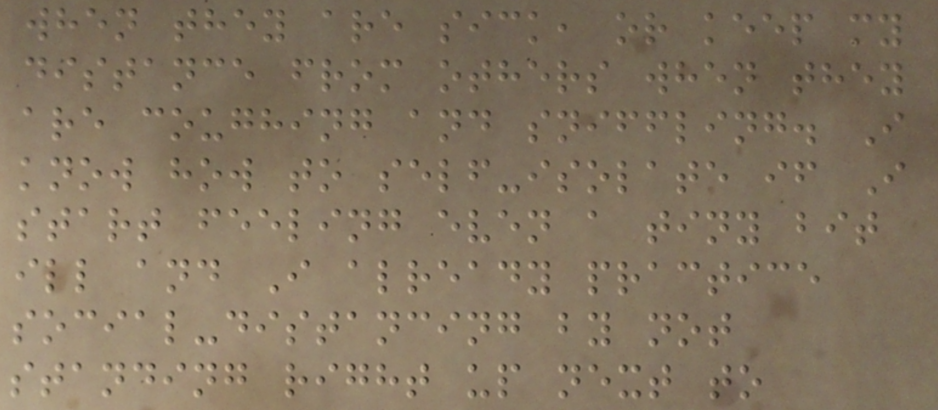when they are sick, or keep my
distance from others when they
are coughing and sniffling. I
know how to self-isolate if I
start feeling even a tiny bit
ill and I already practice
social-distancing by not
standing right up next to
